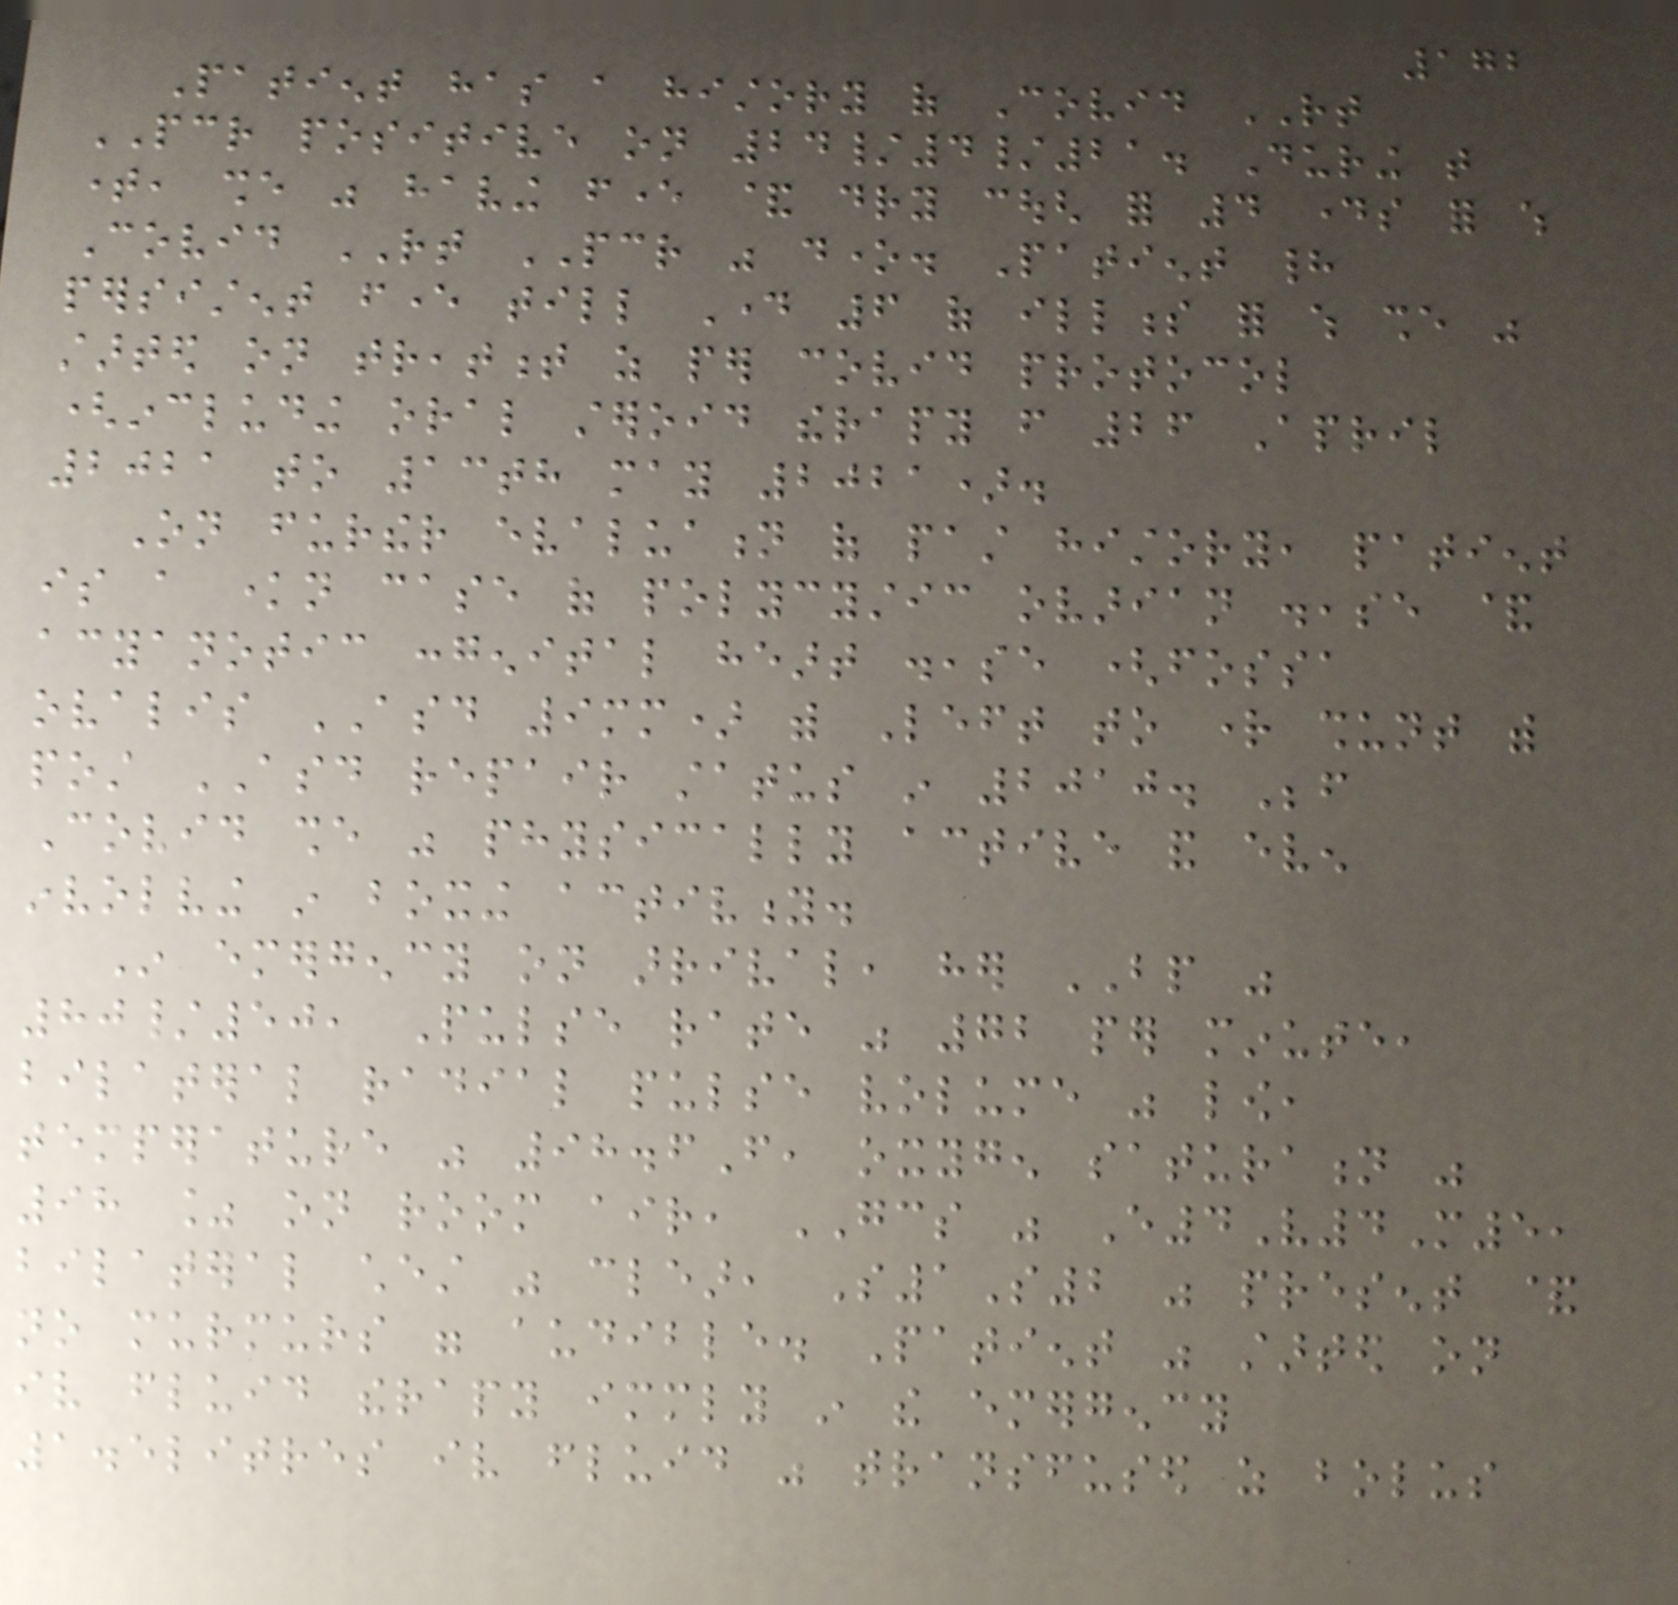172
Patient has a history of Covid RT
PCR positive on 24/4/21. During that
time, she was having fever & dry cough for 4 days for which
Covid RT PCR was done. Patient had
persistent fever till Day 6 of illness for which she was
started on treatment as per covid protocol
(including oral steroid therapy from 26 April
2021 to 13th may 2021).
On further evaluation of past history, patient
is a known case of polycystic ovarian disease &
acyanotic congenital heart disease (fossa
ovalis ASD 9mm) with Left to right shunt with
post ASD repair status in 2010. Before
Covid she was physically active and even
involving in boxing activity.
In emergency on arrival, her BP was
80/50, Pulse rate was 72 per minute,
bilateral radial pulse volume was low,
temperature was 98.6F, oxygen saturation was
98 % on room air, GCS was E4V4M5,
bilateral chest was clear, S1S2 was present &
no murmurs were audible. Patient was started on
iv fluid therapy immediately in the emergency
1.5litres iv fluid was transfused as bolus
